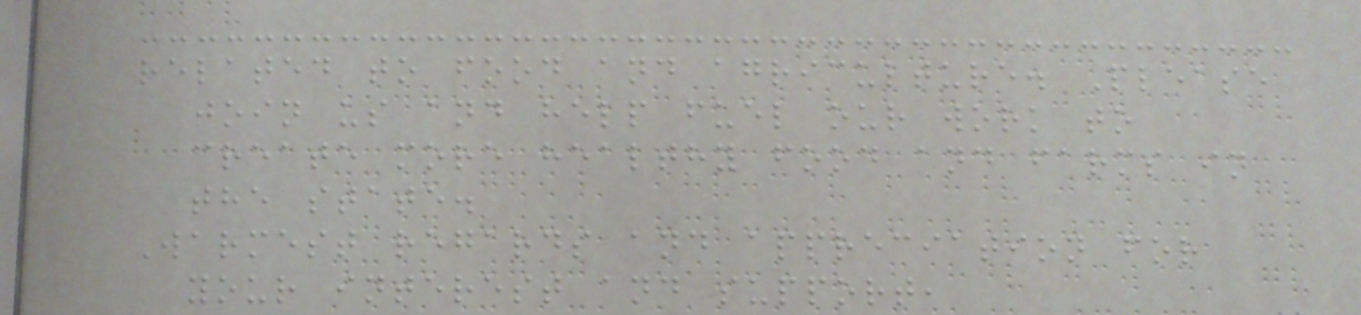related to food and agriculture. Please
join us and help fuel our work to
create more healthy food and farms in
the state.
Warmest regards and appreciation for
your interest and support,
